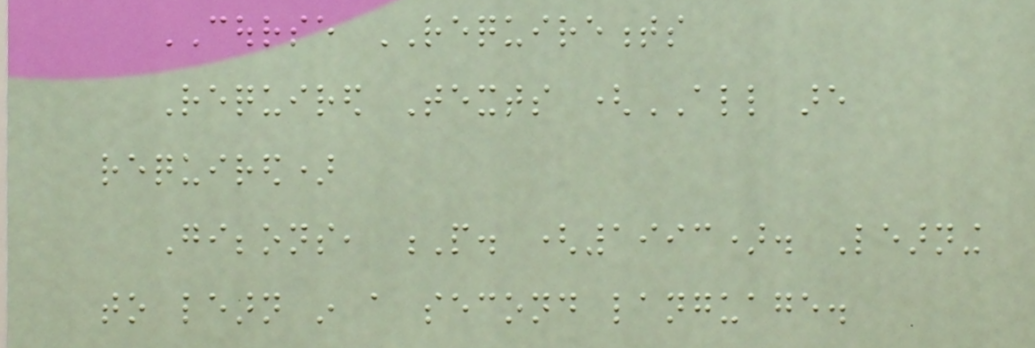COURSE REQUIREMENTS
Required Texts (ALL are
required)
Gibbons, P. (1993). Learning
to learn in a second language.
